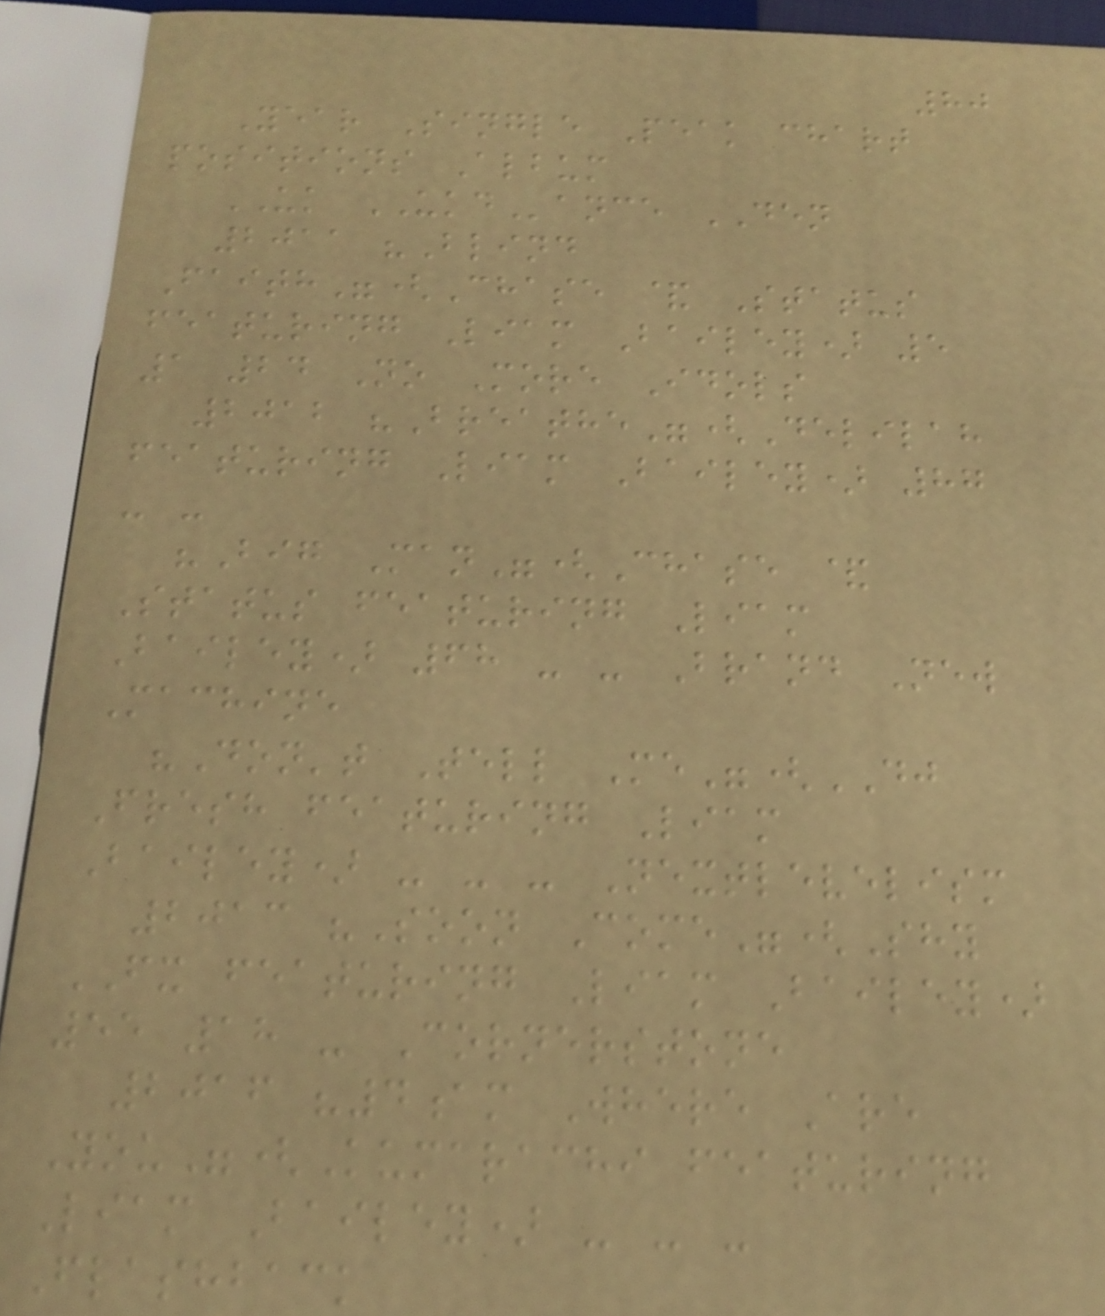80
Year Single Peak chart
positions Album
UK UKDance DEN
2011 "Blind
Faith"(Chase & Status
featuring Liam Bailey) 5
1 24 No More Idols
2012 "Breathe"(Delilah
featuring Liam Bailey) 87
- -
"Big Man"(Chase &
Status featuring Liam
Bailey) 68 - - Brand New
Machine
"Don't Tell Me"(DJ
Fresh featuring Liam
Bailey) - - - Nextlevelism
2013 "Soon Come"(Shy
FX featuring Liam Bailey)
55 18 - Cornerstone
2016 "4am Where Are
You"(Kumarachi featuring
Liam Bailey) - - -
Flashback
